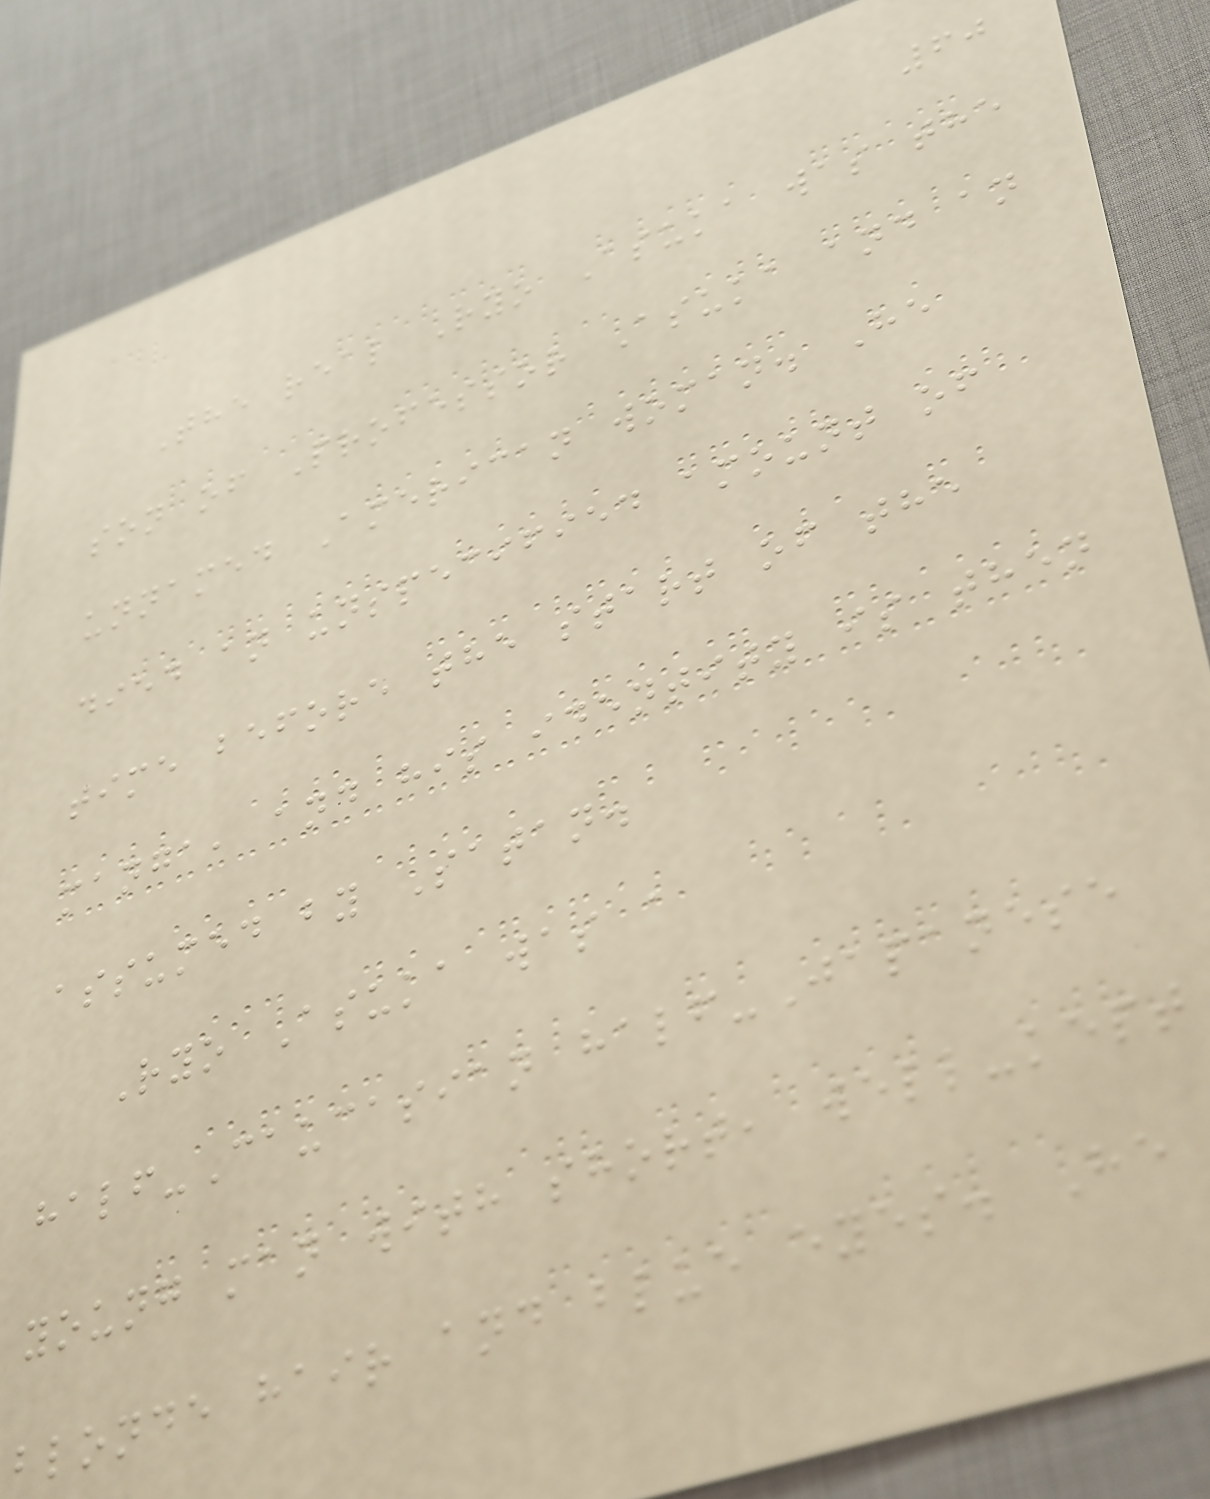60
The real Ryo Asuka was the
son of Professor Asuka and an
unnamed American woman. He
died an unspecified amount of
time before the start of the
manga, and his identity is then
assumed by Satan.
Ryo Asuka was a
half-Caucasian half-Japanese
young man with short, well-kept
blonde hair and blue eyes. He
